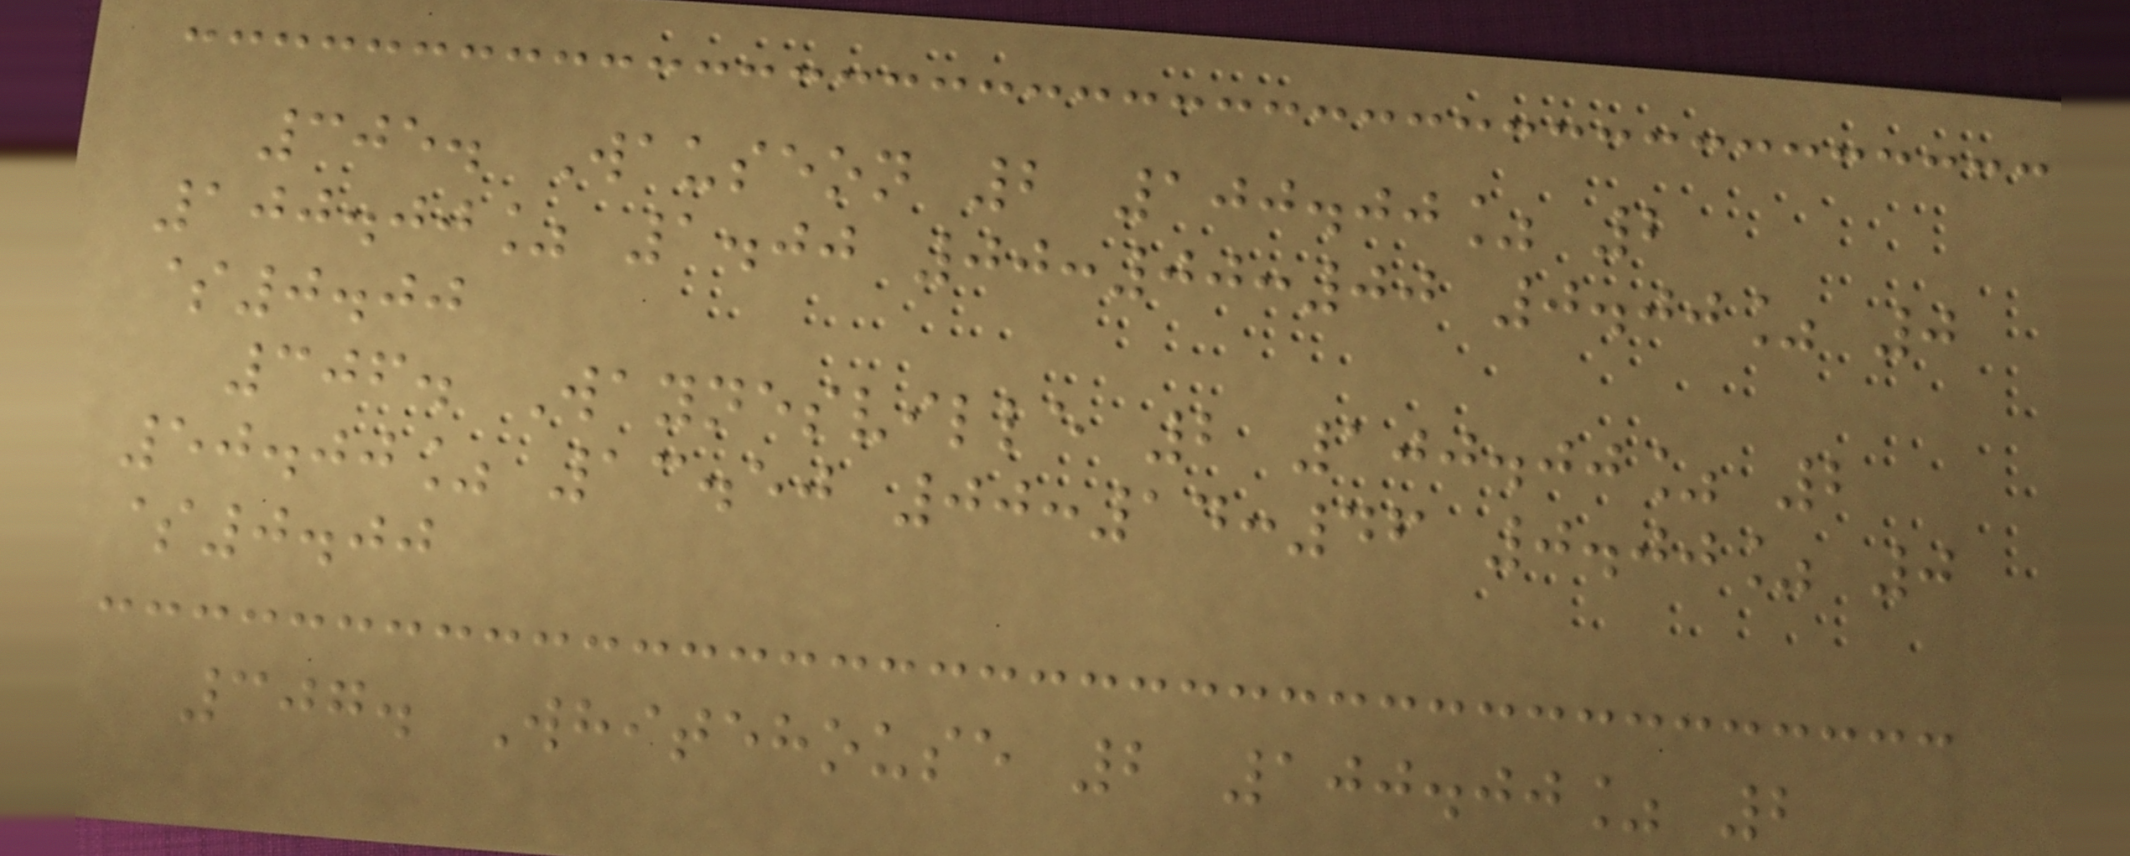305. Wauseon 2 100.00% 2
100.00% 1.00 00:00:00 0.00% 0
$0.00
306. Waynesville 2 100.00% 2
50.00% 13.50 00:14:46 0.00% 0
$0.00
307. Whitehouse 2 100.00% 2
